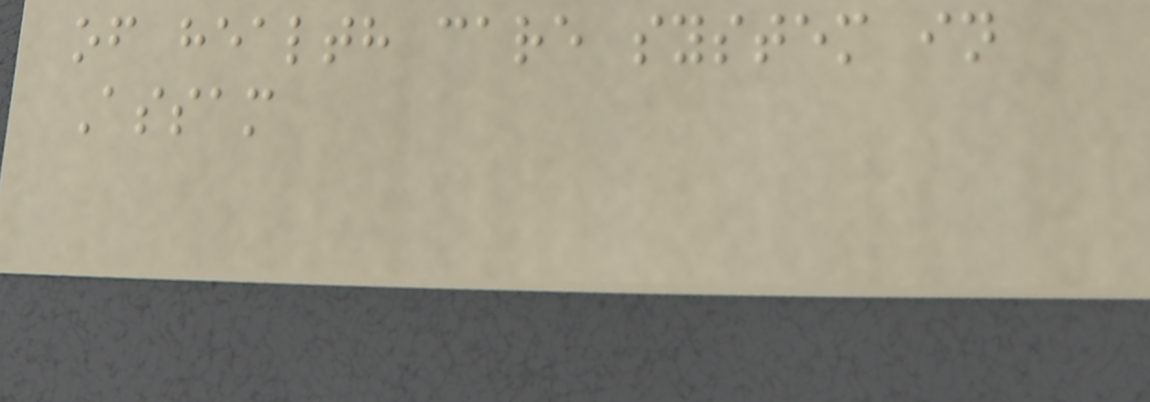of health care system in
Assam
